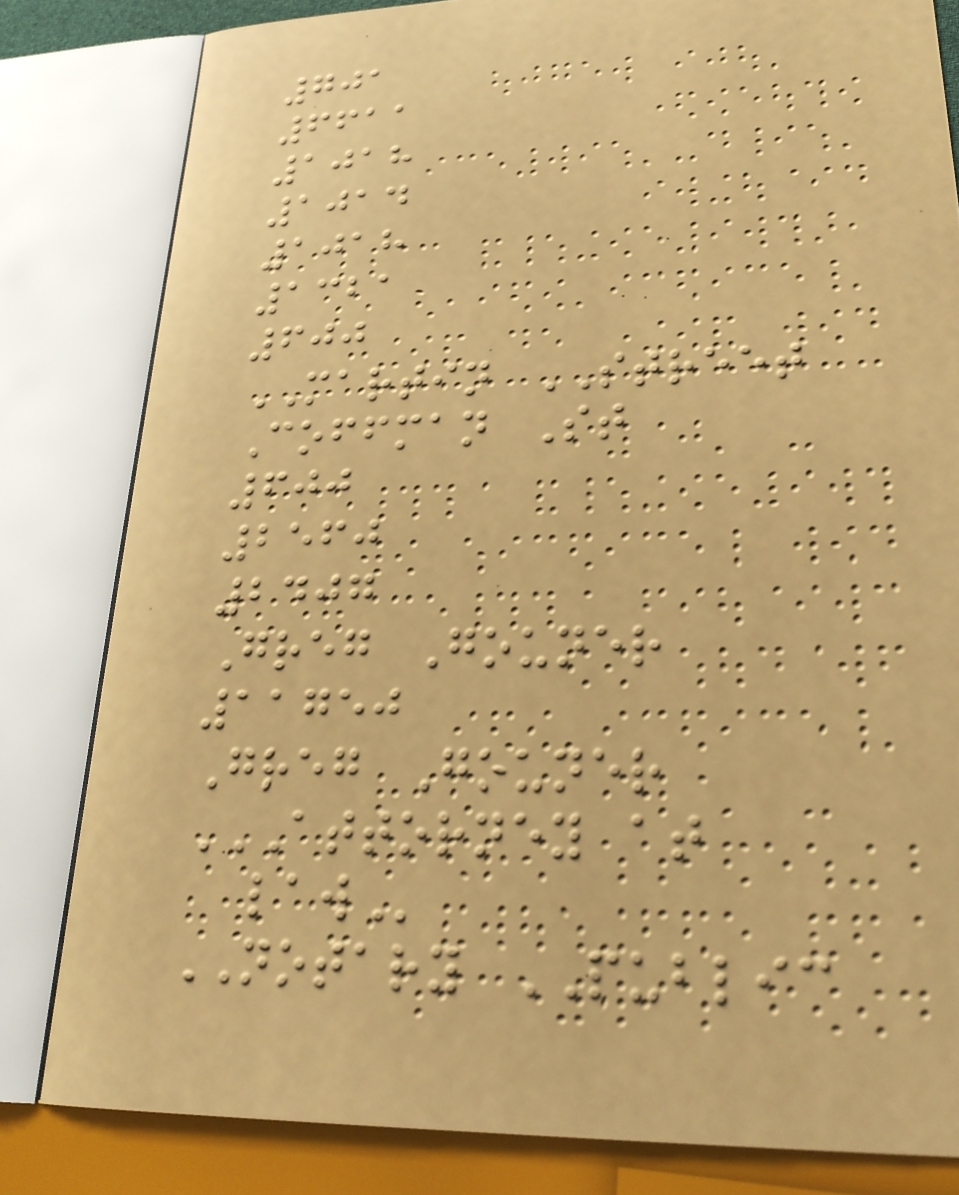701
6611
1018
1014
1018
1321
600
MARTIN STREET
Coffman St
600
2560
2407
Greg Gouner
11750
Greg Gouner
ATTORNEY AT
LAW
NOTARY PUBLIC
